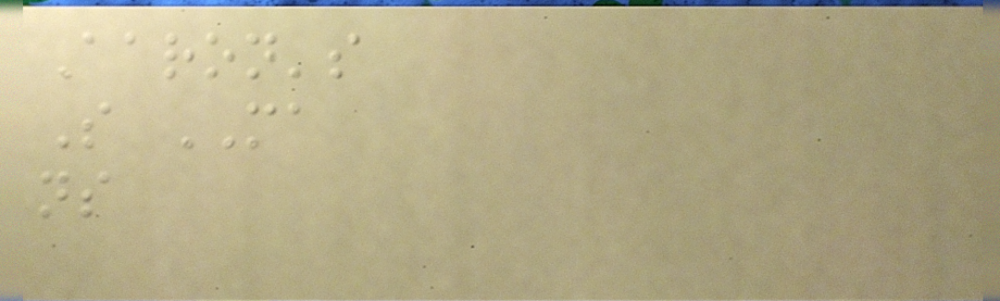Aaron's
S MA
ns
